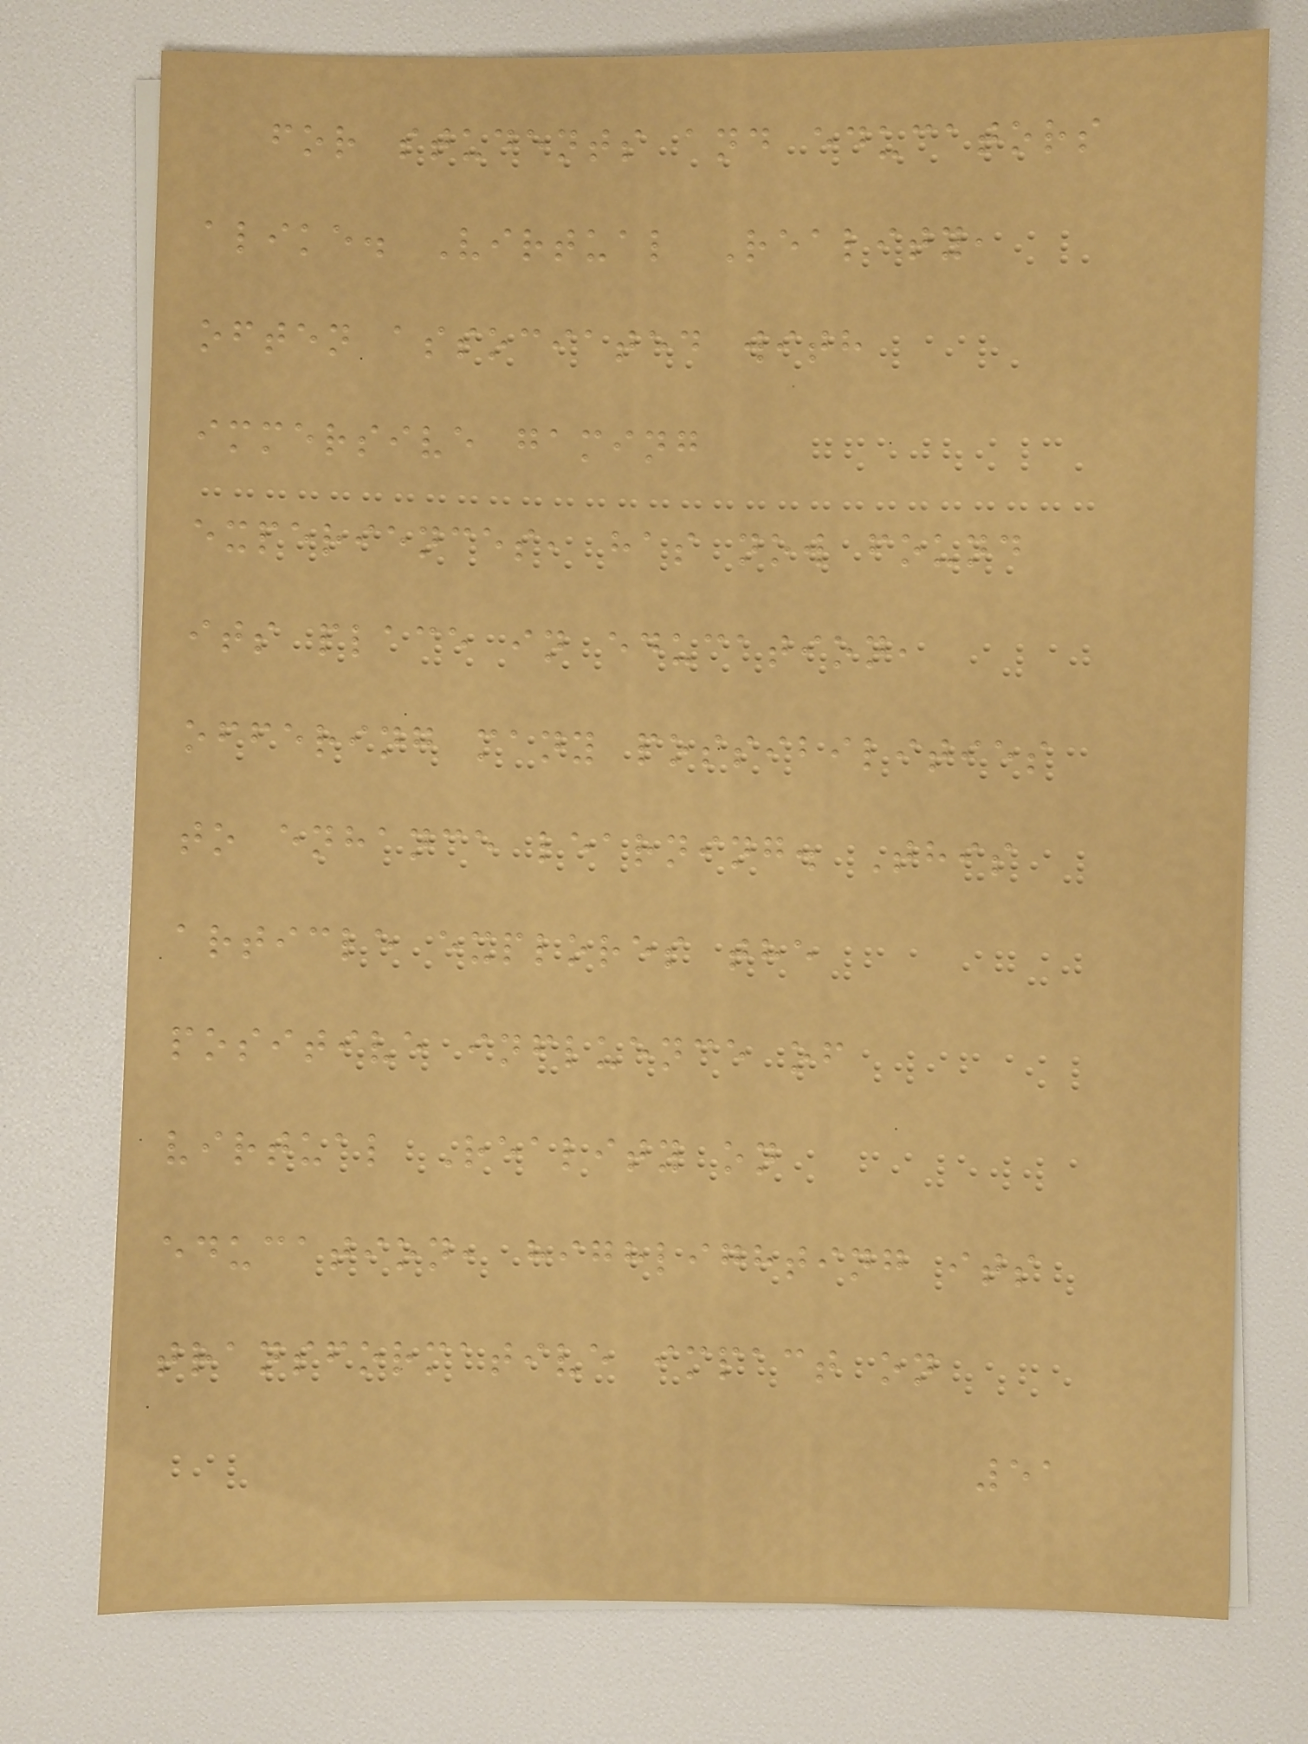for students and educators
alike. Virtual Reality,
often associated with
immersive gaming
experiences, has now found
its place in education,
offering many possibilities
to enhance learning. This
article explores the
positive influence of
virtual Reality on
education, highlighting its
transformative impact on
51
